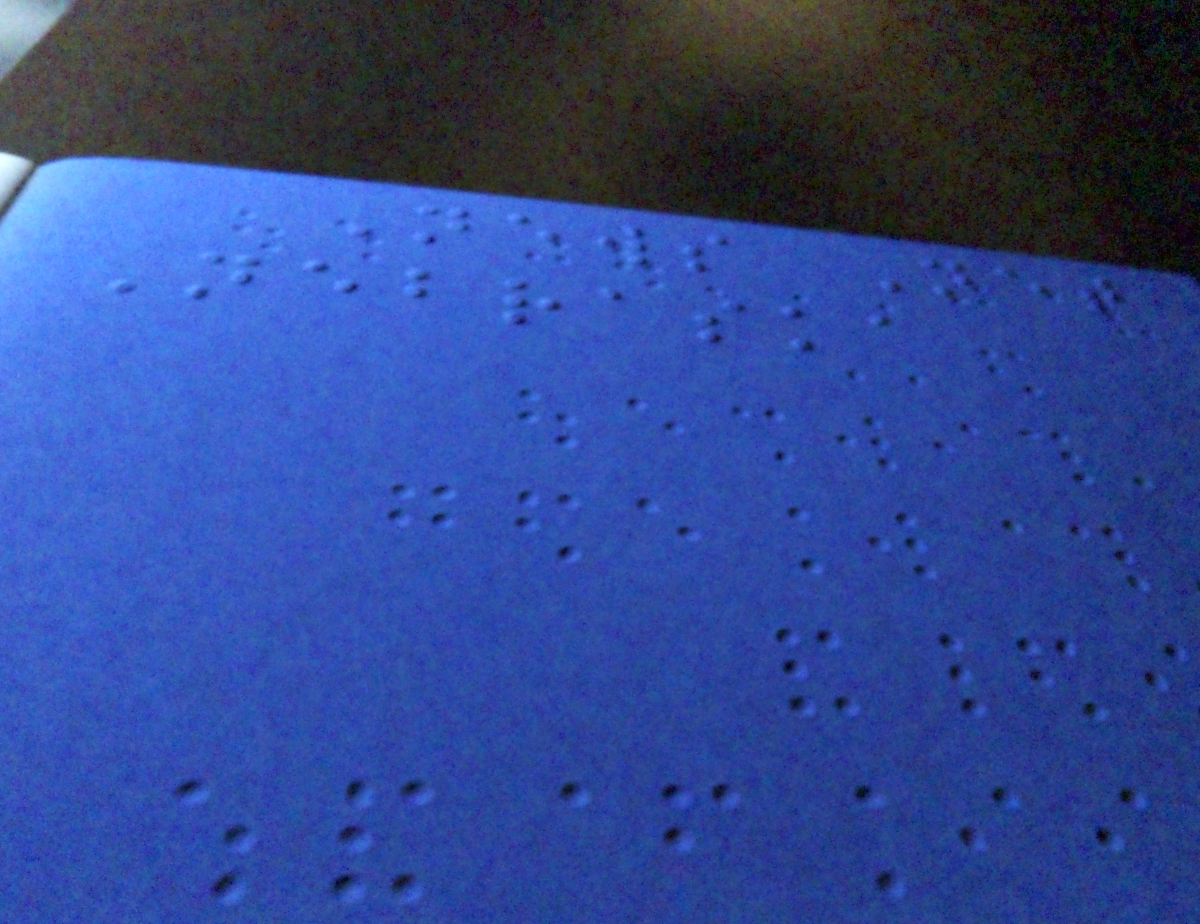News Net
Nebraska
